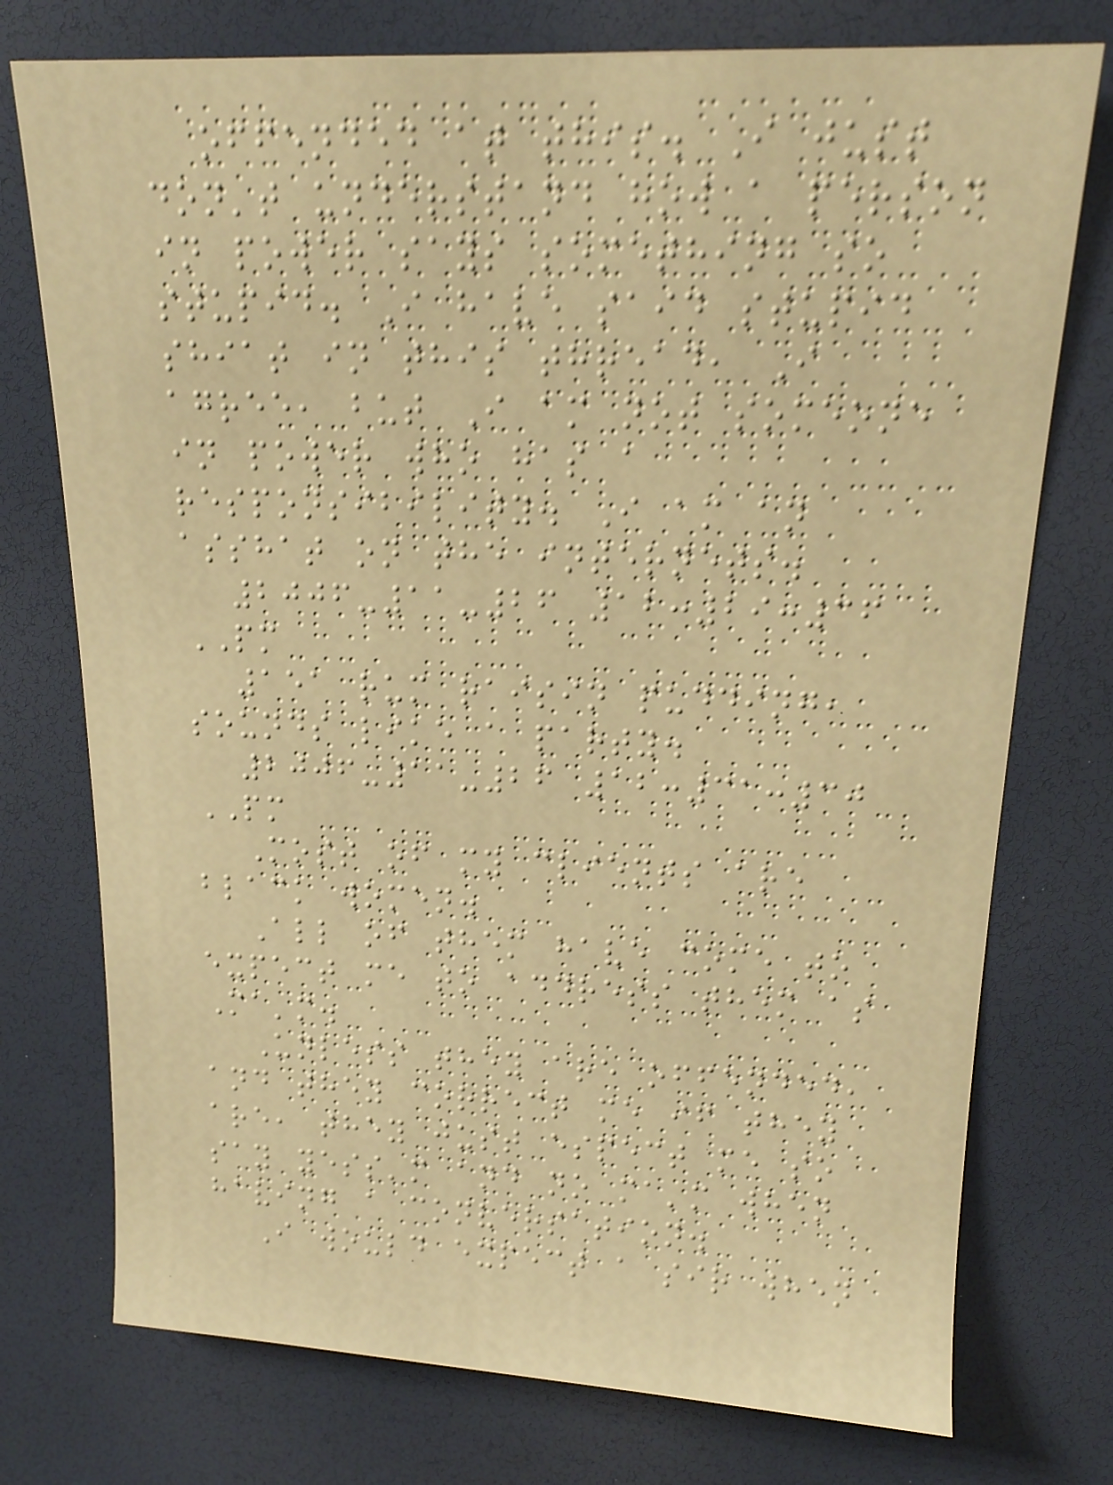offended at this. I just
don't understand how a person
in power says something so
stupid. I have said stupid
shiat in this thread, I
agree, but I am not someone
in power who has a
responsibility. I am an
asshat on the internets.
2006-11-26 12:29:36
PM
151 rum raisin pudding,
sounds like a party.
2006-11-26 12:31:30
PM
Most of my clients are
black women.
All of them have come to
expect me to address them as
Ma'm.
Unless they are offended,
and they correct me if they
are, they just espect me so
say yess'm and no ma'm when
having a conversation.
I would expect a sir when
